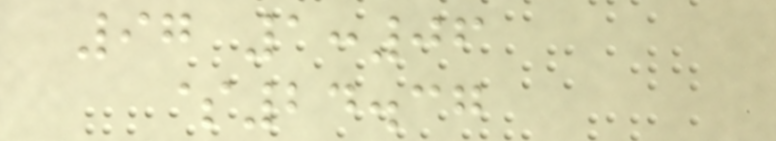97 1:06
$24.37
